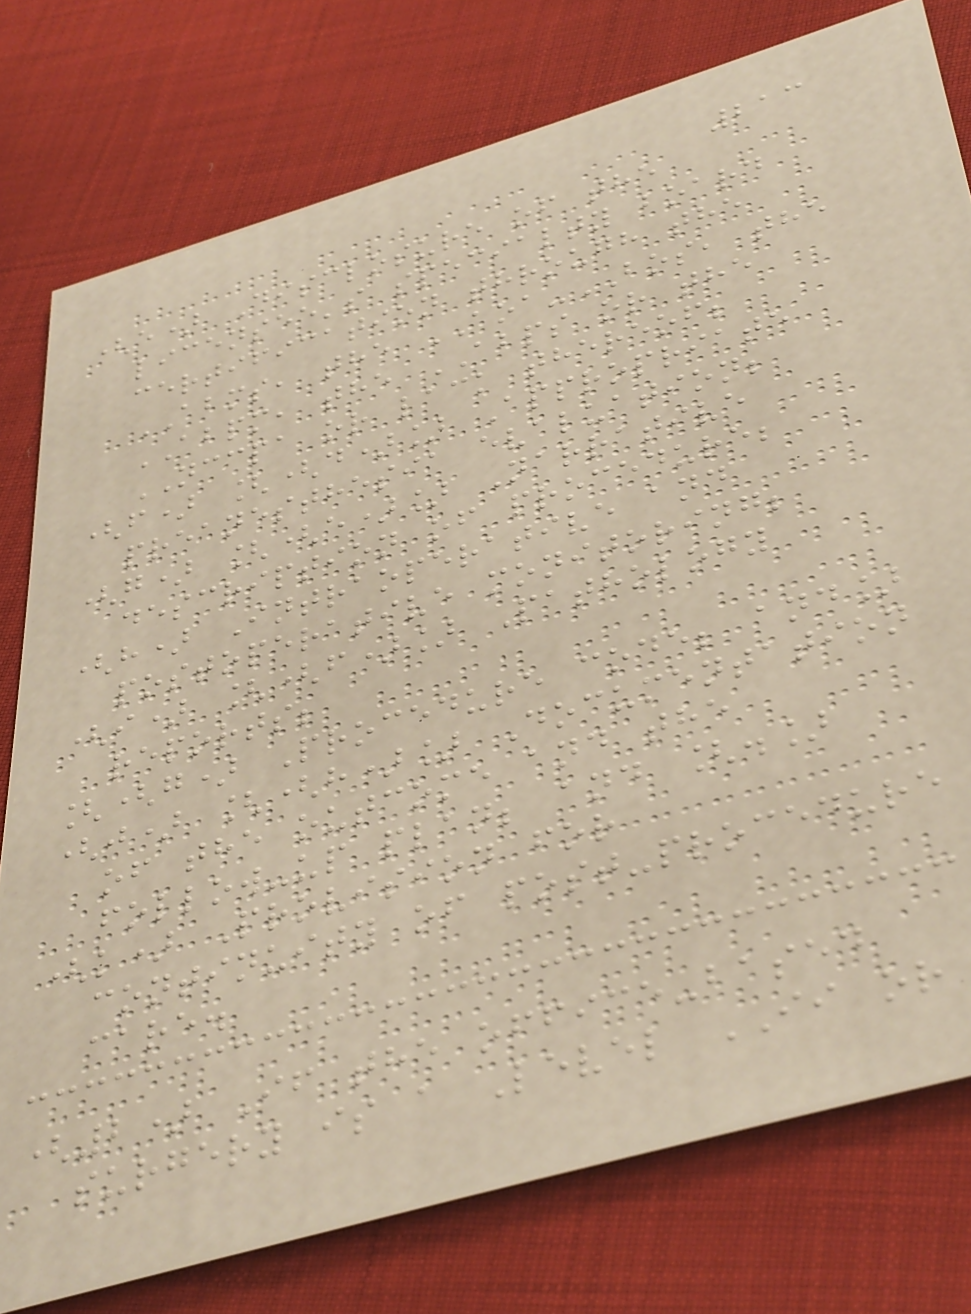213
(e) Disclosure of the
licensee's specialty board
certification through the
ABMS, the AOA-BOS, the
ABPM, the ABPS or the
NCCPA or lack thereof;
(f) [(d)] Appropriate
preanesthesia evaluation;
(g) [(e)] Narrative
description of procedure;
(h) Intraoperative and
postoperative monitoring;
(i) [(f)] Pathology
reports;
[(g) Procedure code; and]
(j) [(h)] Documentation
of the outcome and the
follow-up plan; and [.]
(k) Provision for
continuity of post-procedure
care.
(2) If the office-based
surgery is a Level II or
